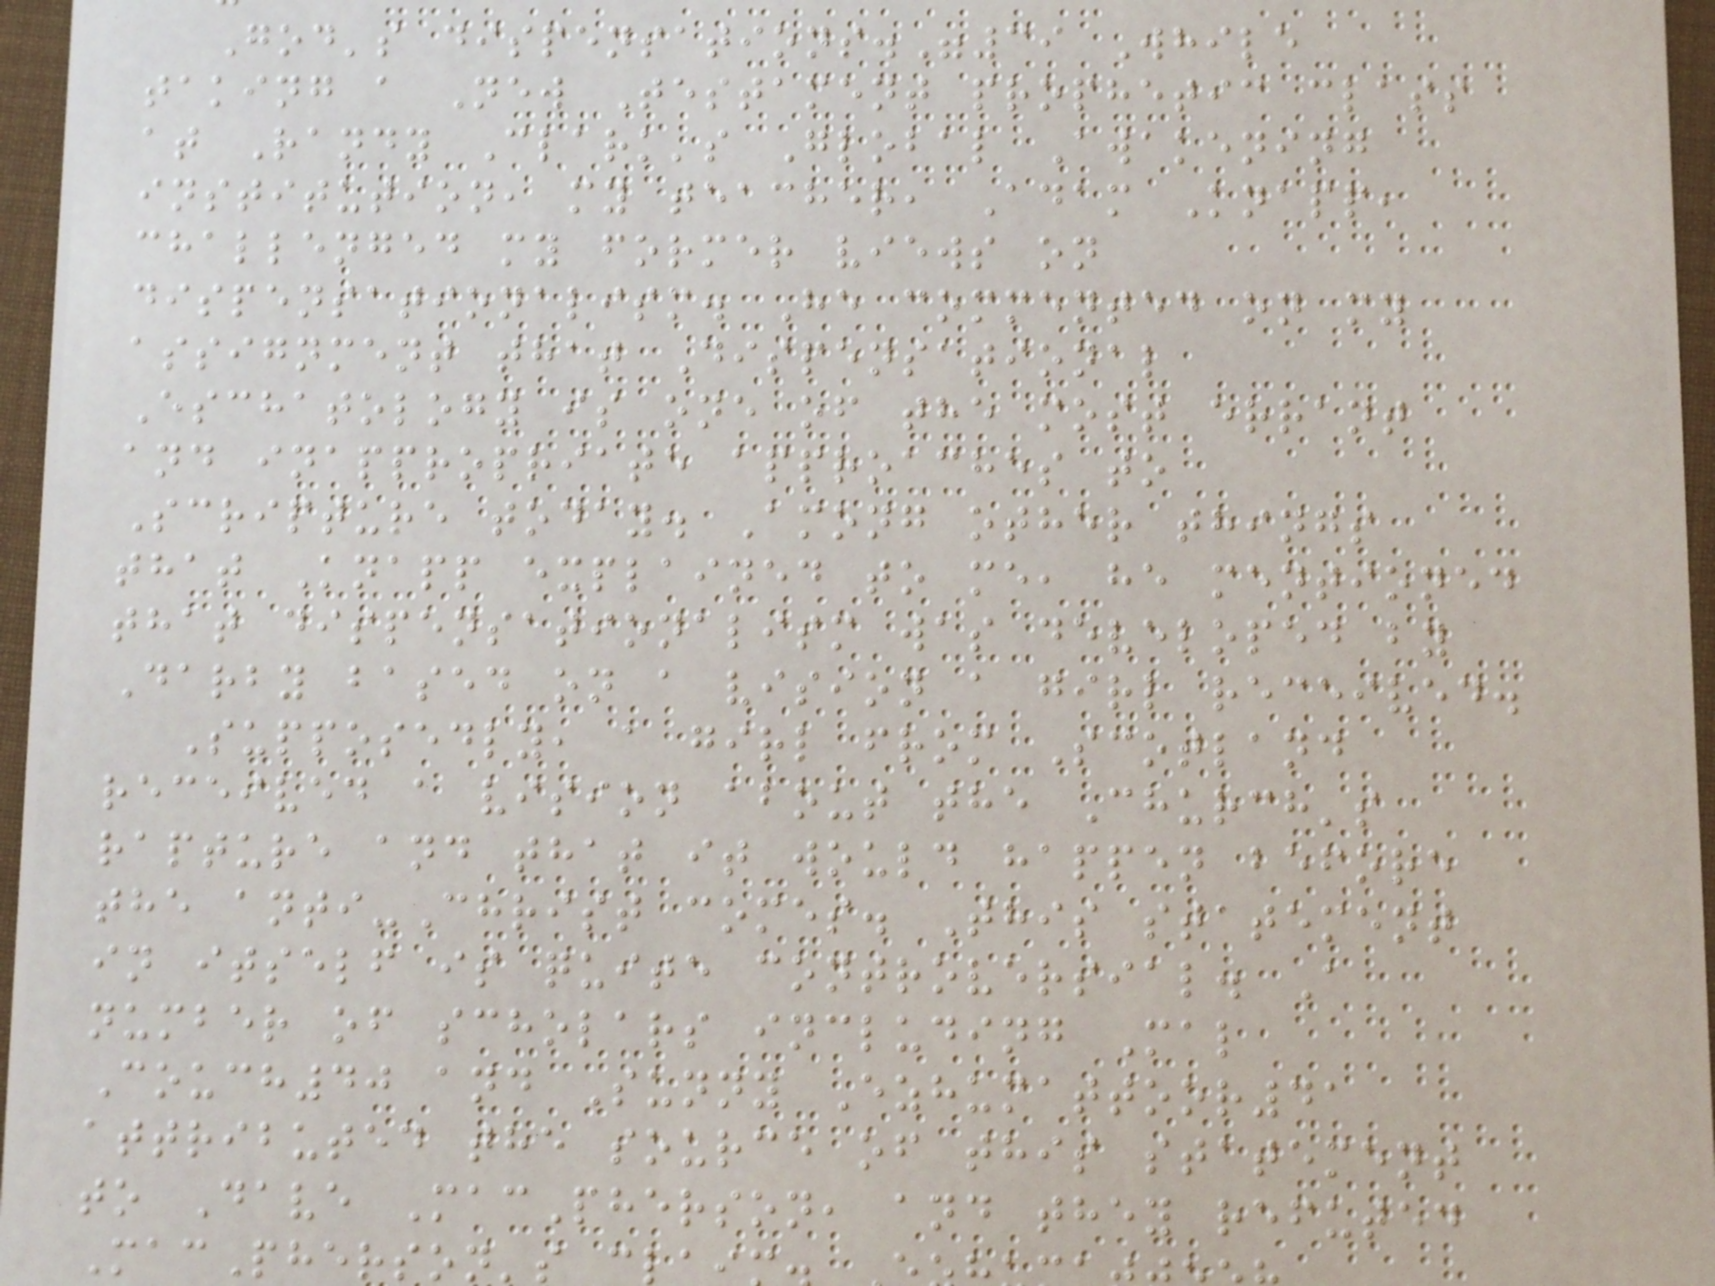God's dispensations."39 While
taking a New Testament prophetic class
at Randy Clark's Global Awakening
institution, my teacher, Adam Knapp,
challenged my former views on
dispensationalism. He commented on my
assignment that Dispensational
Eschatology is one of the most errant
and inappropriate approaches to
Scripture today. Among other things
that Knapp explained to me, he mentioned
that dispensationalism was developed by
Darby based on a vision a girl received.
Supposedly, a girl from Scotland
received a vision about the Church's
rapture and that it would happen before
the anti-Christ comes. This statement
in itself is quite controversial. A
number of scholars including Mal
Couch40 and Sunny Ezhumattoor41
attributed the source of this statement
to Dave MacPherson, and they refuted
MacPherson's c
